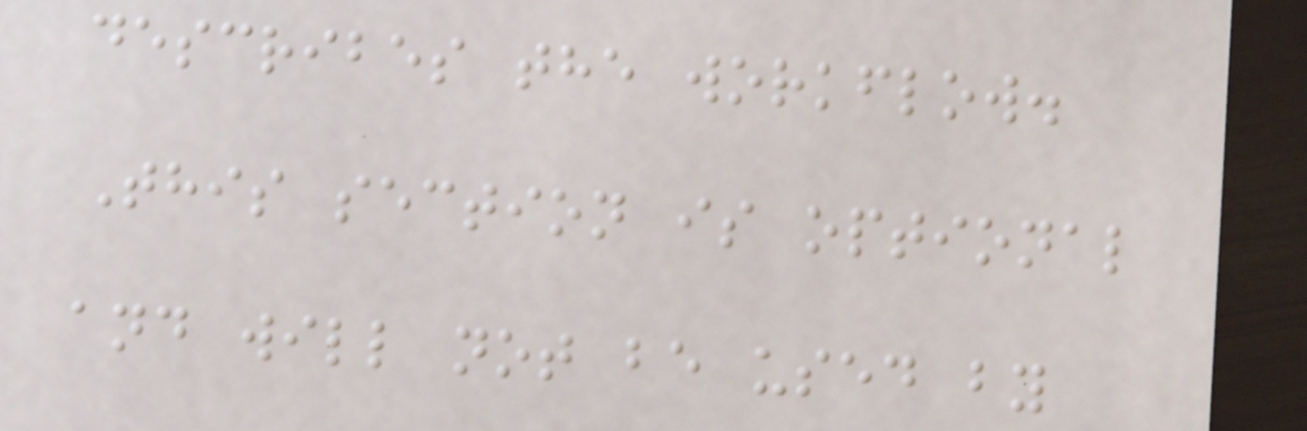describes the workflow.
This section is optional
and will not be used by
